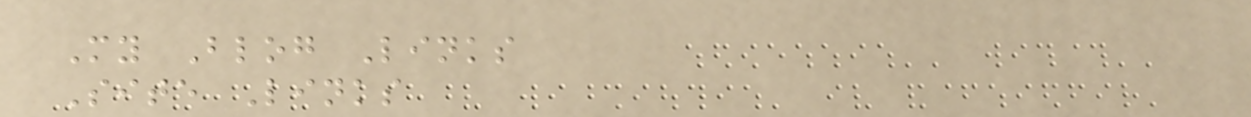My Blog Links
Site Links
